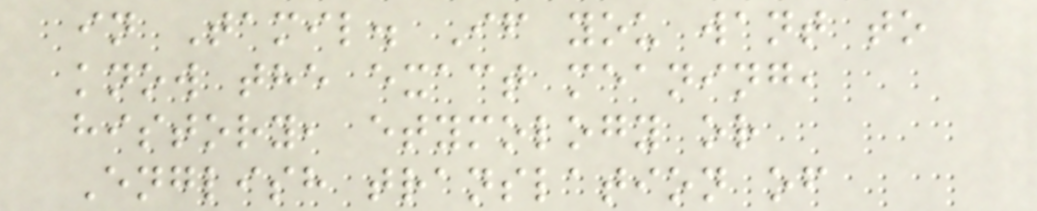in Tamil. If you want to
know the exact meaning,
history, etymology or
English translation of
